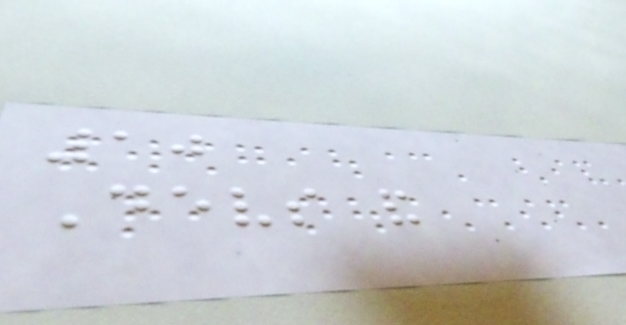10
Devs and
